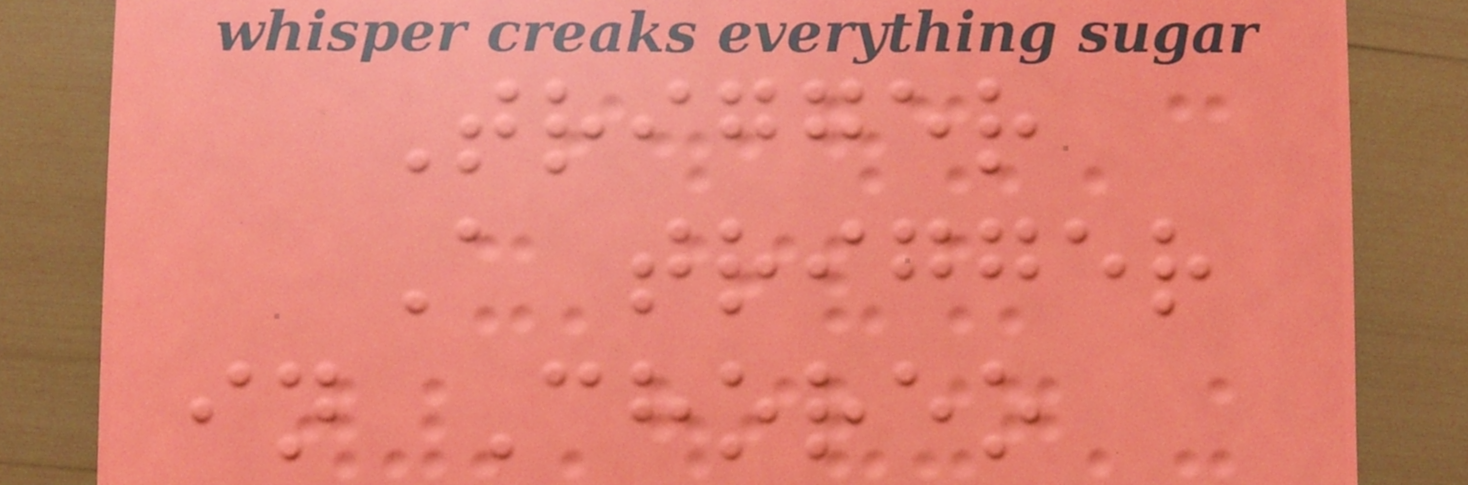Trigger
A trigger
in Choreo
